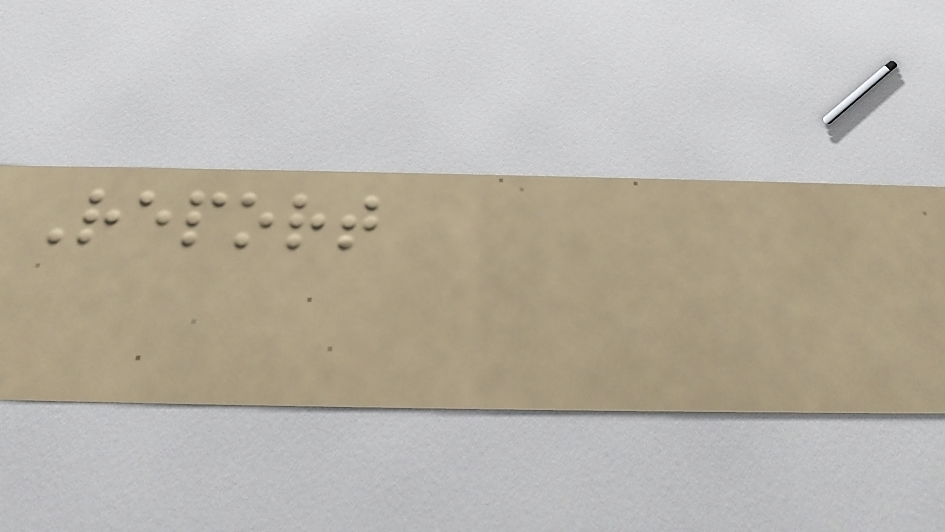Report
